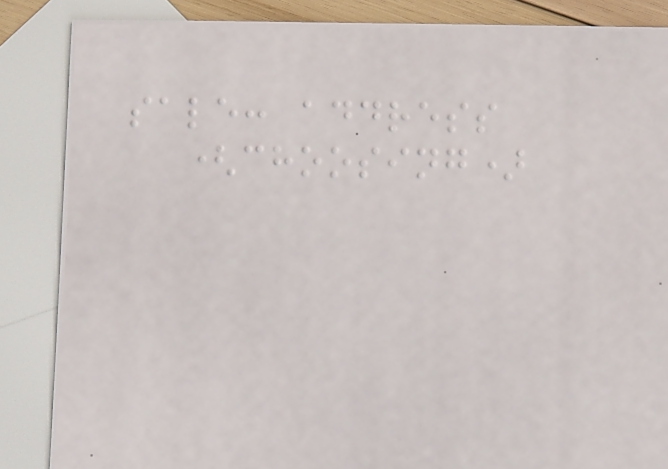sale: address
(choosing)
